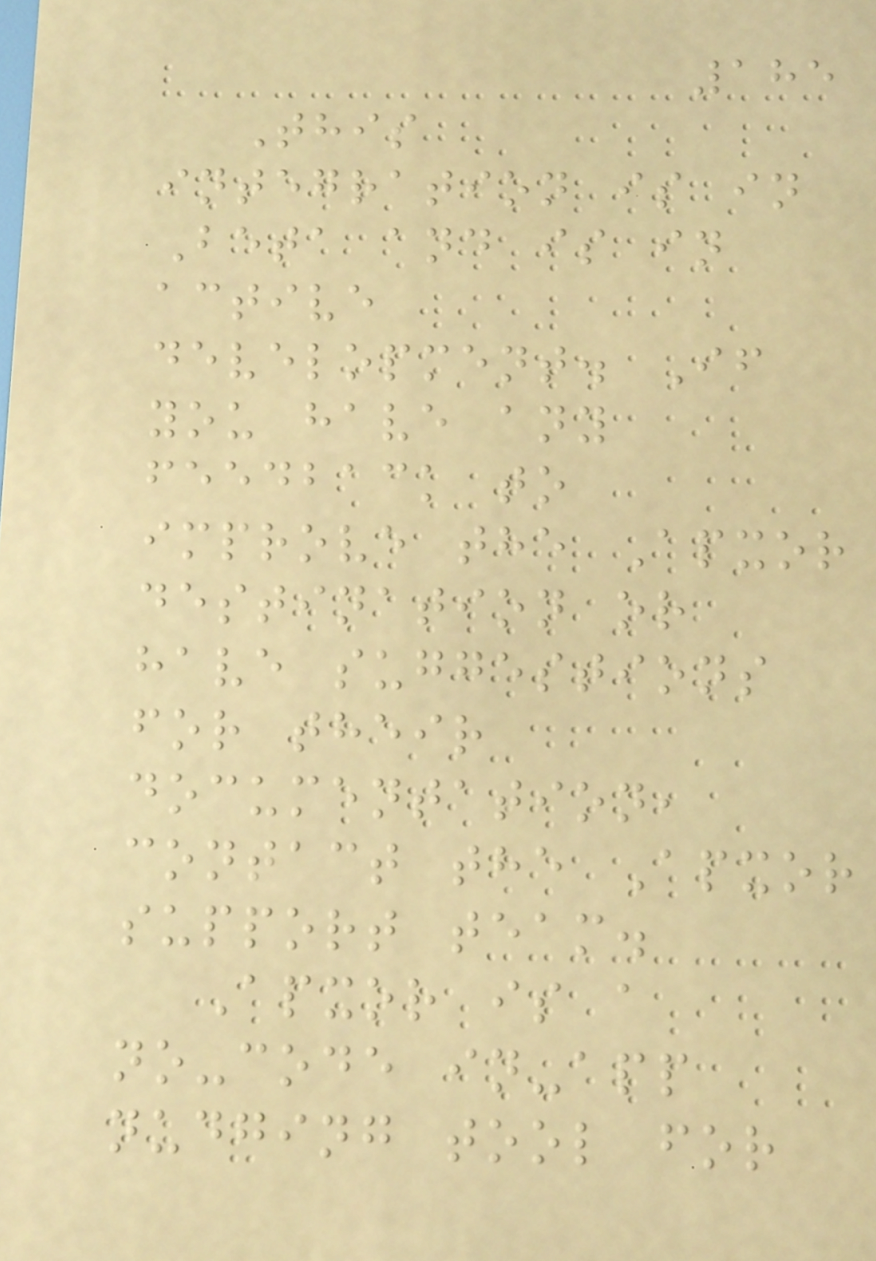185
This
integration is in
Beta and is in
active
development. If
you have any
feedback to
improve the Apxor
destination or
have suggestions
for their
documentation,
contact the Apxor
support team.
Apxor is a
no-code in-app
nudging tool for
